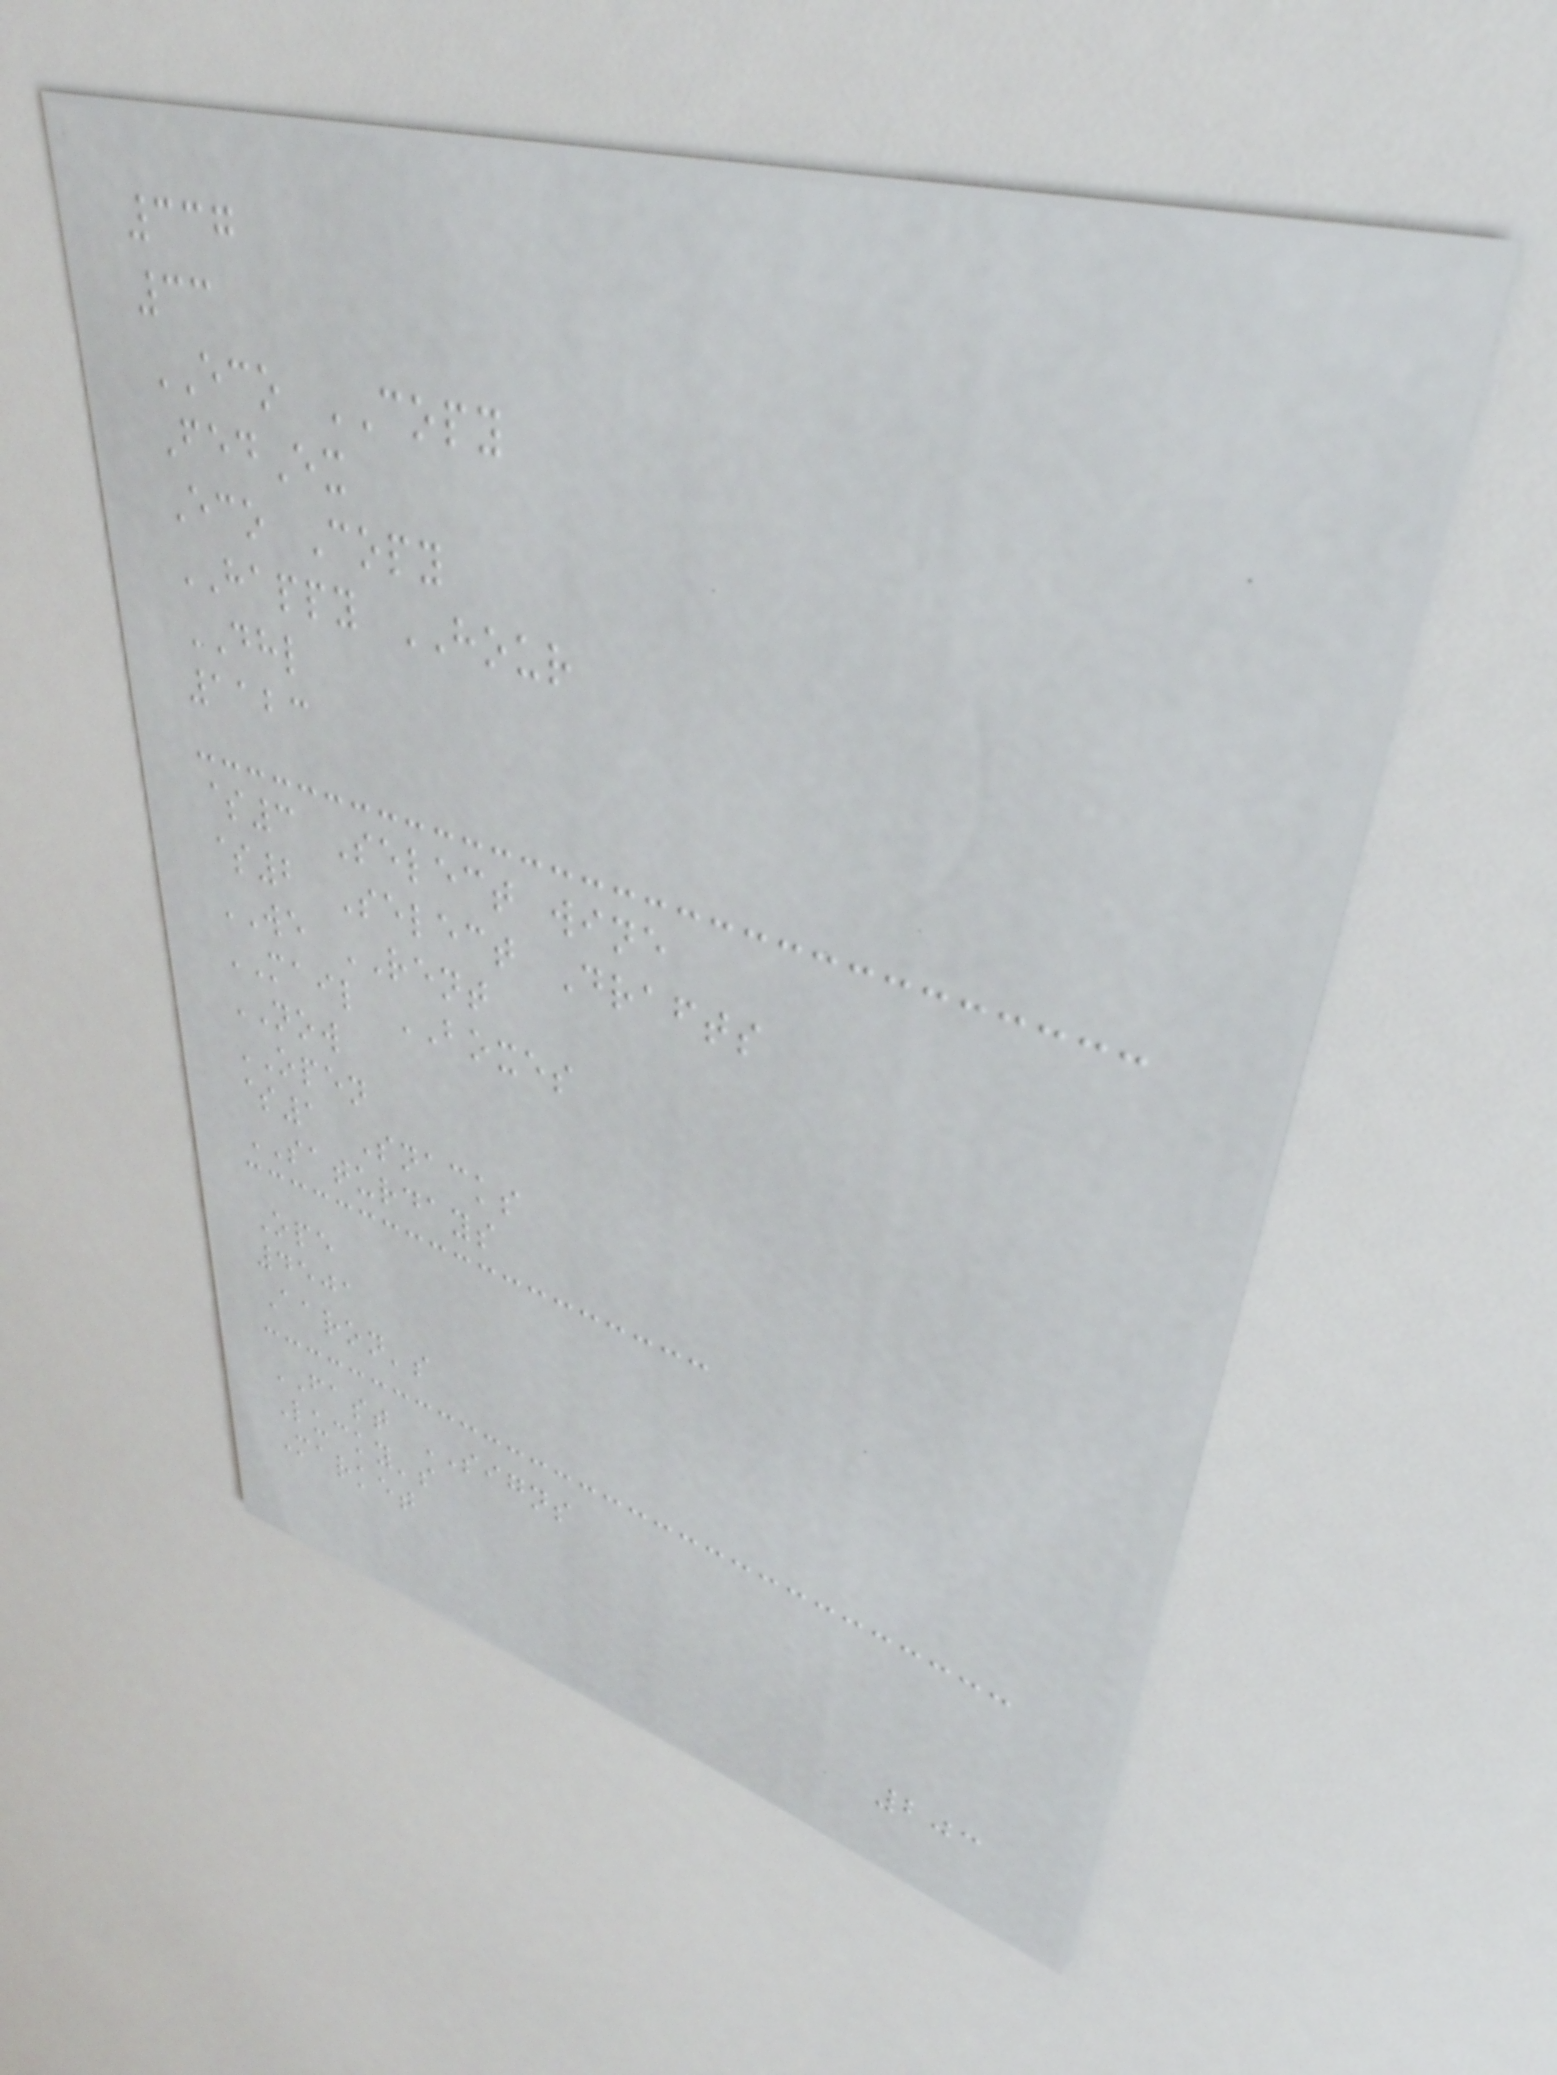337
33
ECO COPY
FedEx
Eco Copy
HAPPY HOUR
DHL
1123
$3 Select wine
$2 Select Drafts
WE RENT
MAIL BOXES
NOW
OPEN
$1 Snacks
SATURDAYS
Ope
4501
Aaron's
FAST SIGNS
Lucky's
Market
203
